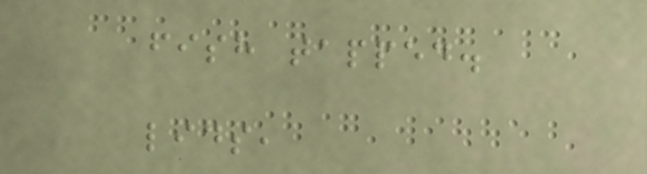fish tapped.
lids,
